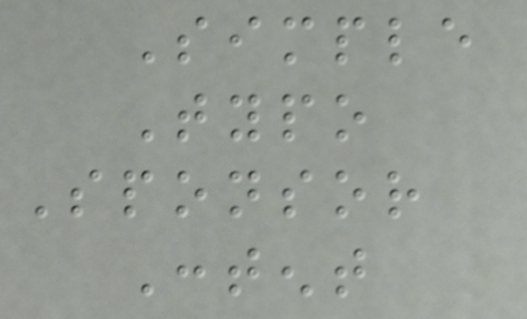Simple
Typo
Sponsor
Content
